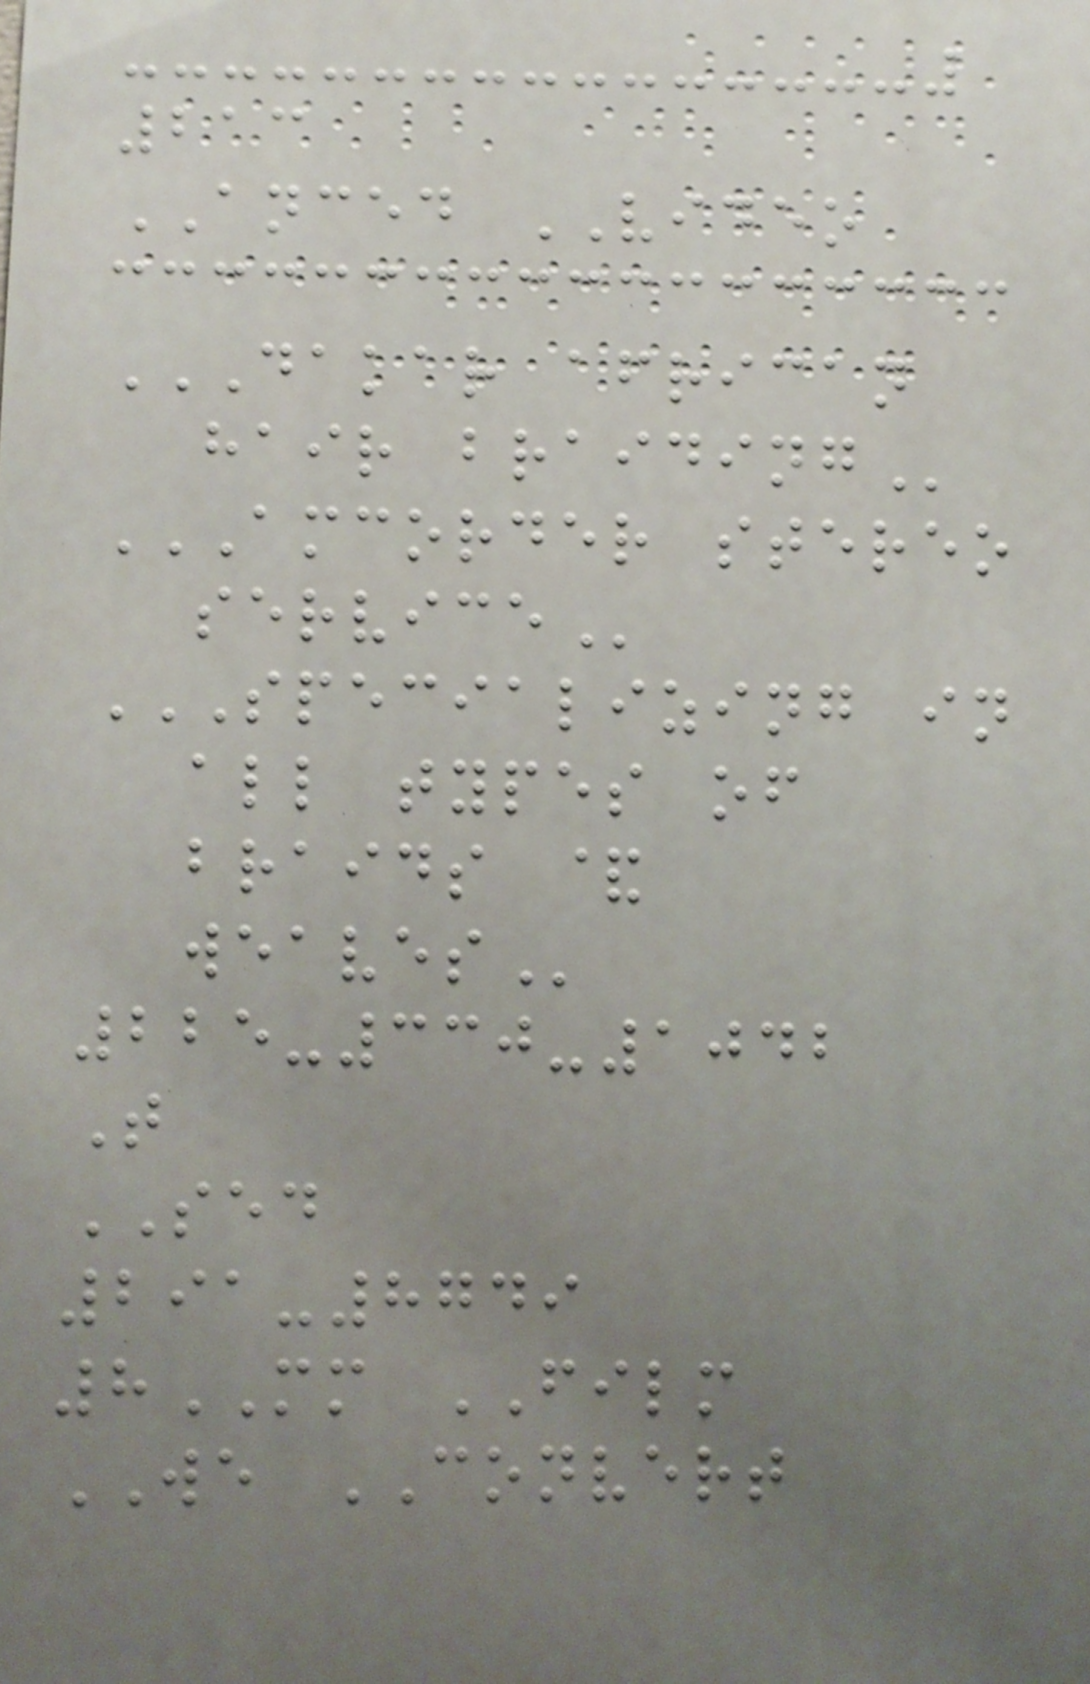213
ANCED VIDEO
DAKAR AFRICAN
HAIR BRAIDING
AMCORDER STEREO
SERVICE
SPECIALIZING IN
ALL TYPES OF
BRAIDS &
WEAVES
225-330-1042
T
SED
291-8749
8MM FILM
WE CONVERT
